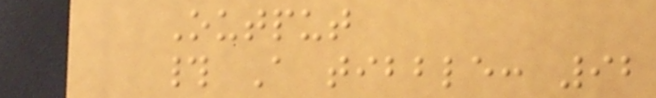Output
# A tibble: 92
